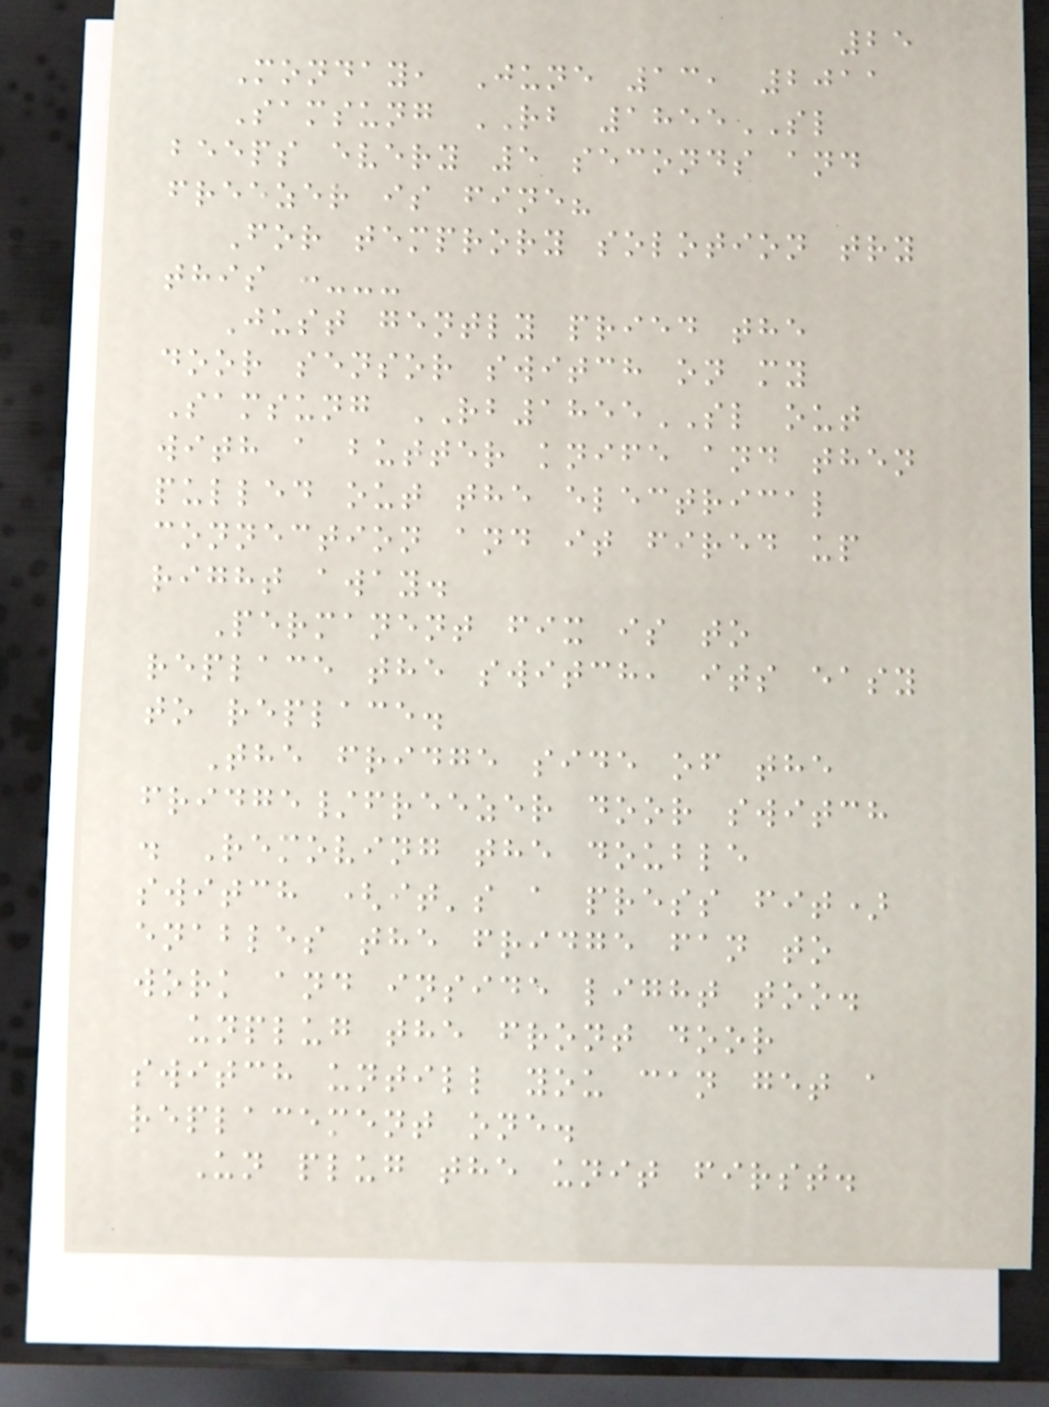25
Monday, June 13, 2011
Samsung RB 1855SL
beeps every 5 seconds and
freezer is fine?
For temprory solotion try
this :---
Just gently pried the
door sensor switch on my
Samsung RB1855SL out
with a butter knife and then
pulled out the electrical
connection and it fired up
right away.
Permanent fix is to
replace the switch, its easy
to replace.
The fridge side of the
fridge/freezer door switch
. Removing the double
switch (it's a press fit)
enables the fridge fan to
work and inside light too.
unplug the front door
switch untill you can get a
replacement one.
Un plug the unit first.
